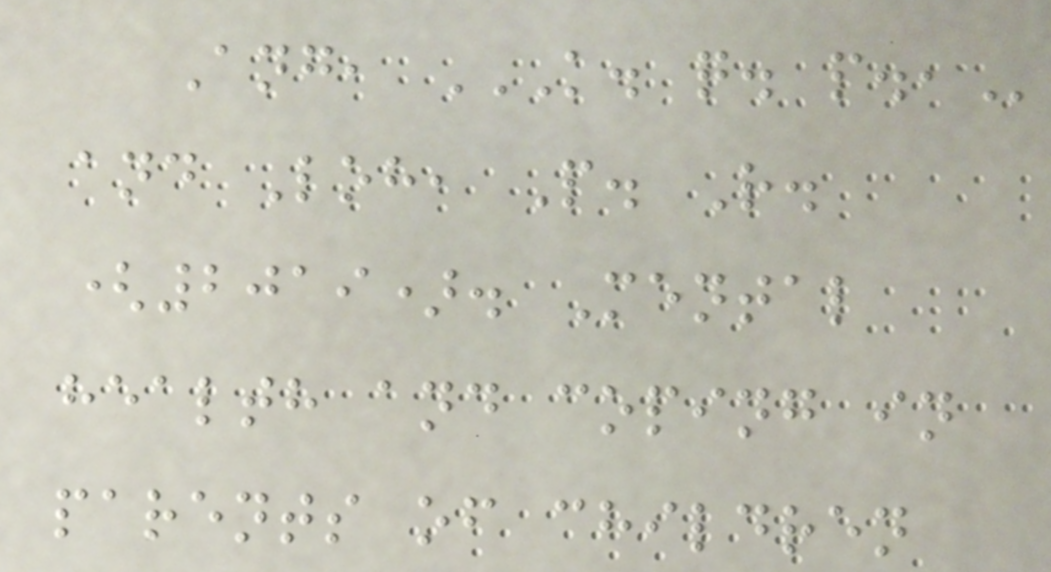Ang, K. Q. P.,
and Loh, P. R.
(2019). Mental
health and coping in
parents of children
